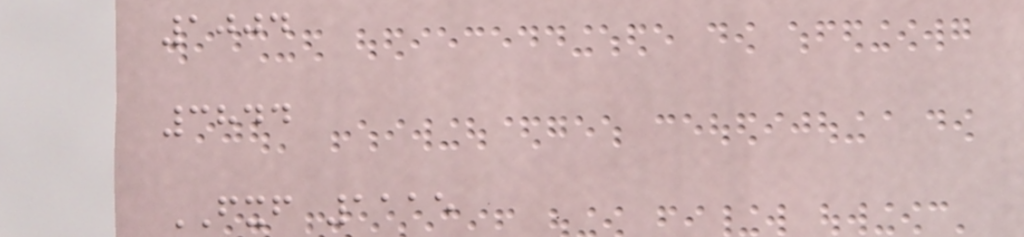1004
3844
FXF 1115
